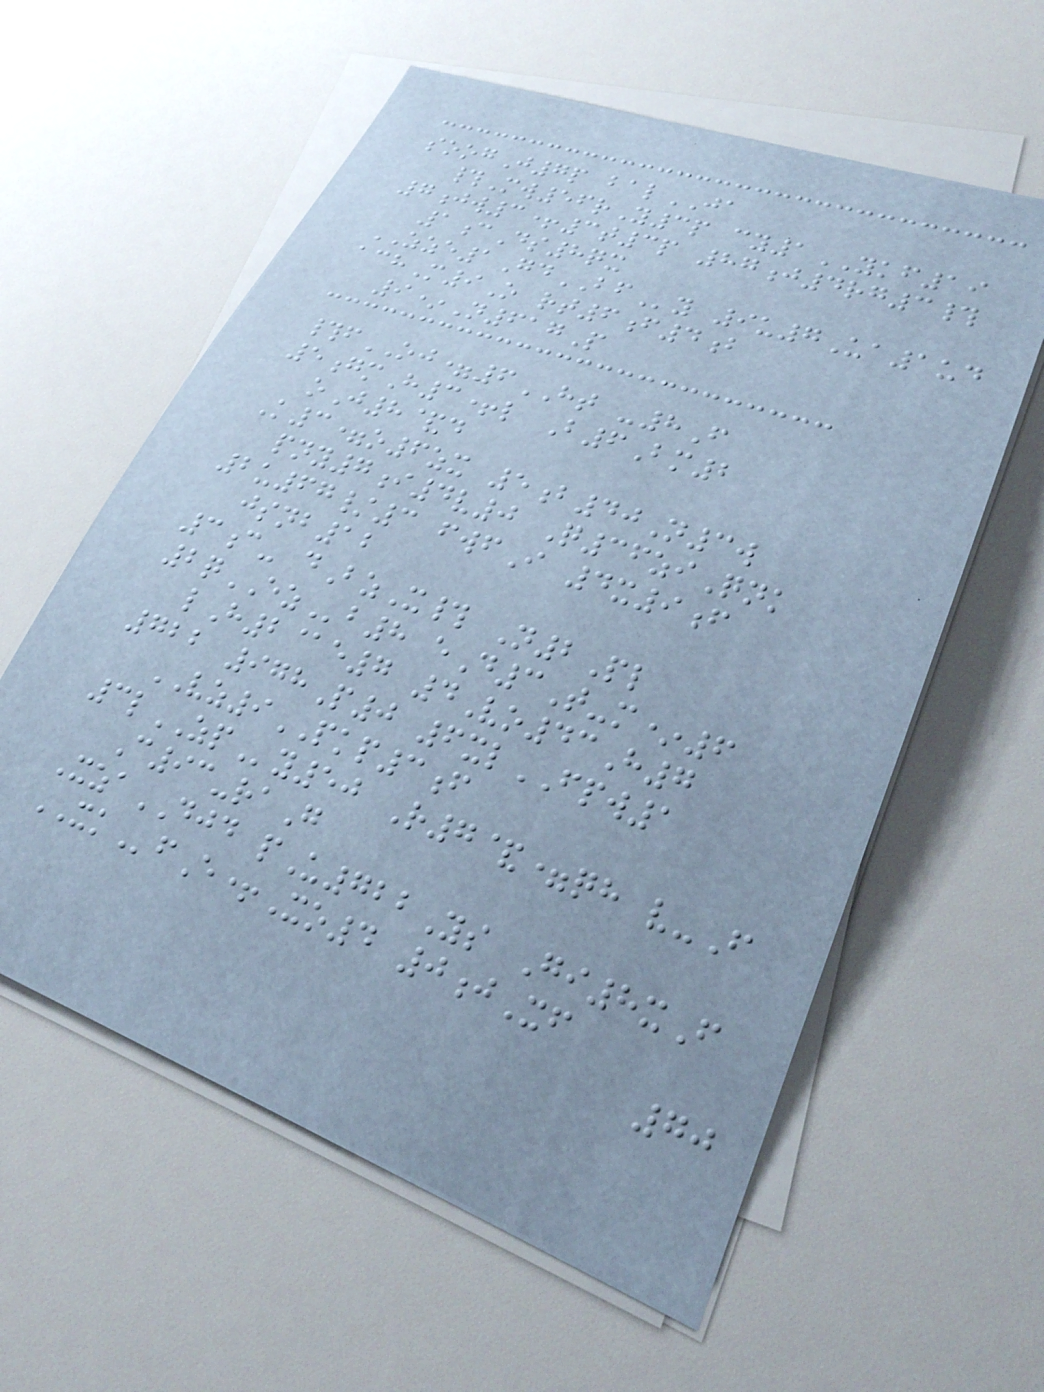soogJ7p balJA
#Mw56rY3p cy1YKF19
7jw3+3t3p 87j4rg3#
1cDs8qx
ZZE1GdBFy 9u7Ua1ud
achM9O rt6f4b
9*N617P
#fOJ=6HT -8F
5gmH3+l B6Bm2
oJ8&d
K3=o6zx 5b40N3w
pny7i4v0 Q36ziQnk
2u67/3 fwfI 4x9f
jsnb12
3c- dBzX# N2Pl
2qEZb8 eD3T-m*6
lH2@e7 4Vo43H7
722 978P0 6xlFPW1
VZ9PKP3f
3lZPy50 R7&=qh v-F
C93-raG
XzaDJD pU722Ys Gi8xF
XKfE+Xo4 0jXf
70
